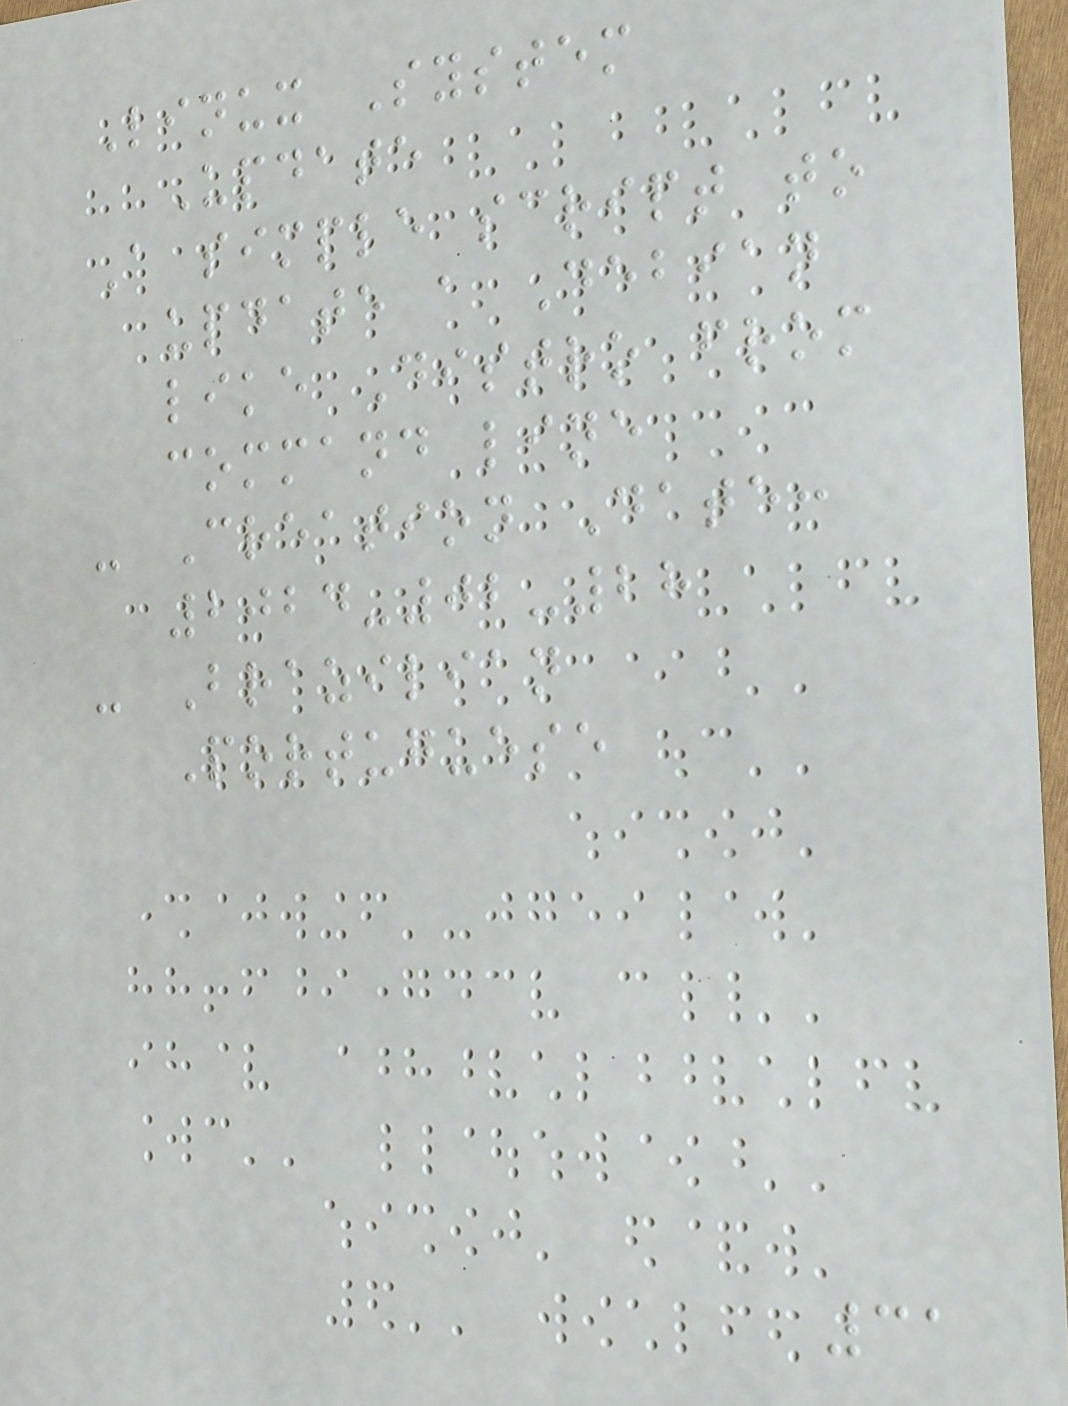Linux System
Update
A simple script to
update a Debian
like Distro from
command line
- Creation Date:
2024-02-28
- Brazilian
Portuguese
31
